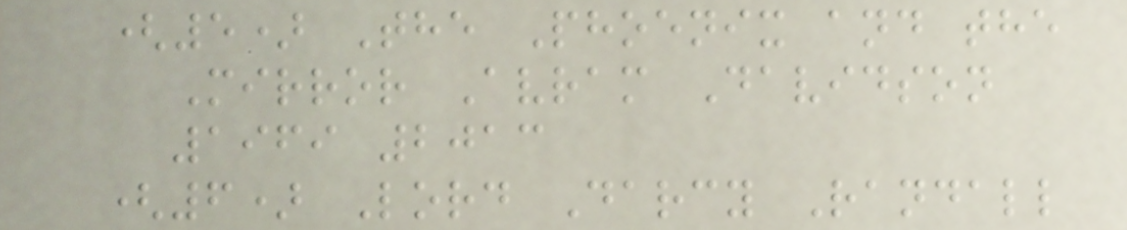(5) The Phoenix and the
Mirror Avram Davidson
1969 2013
(6) Lord Darcy Randall
